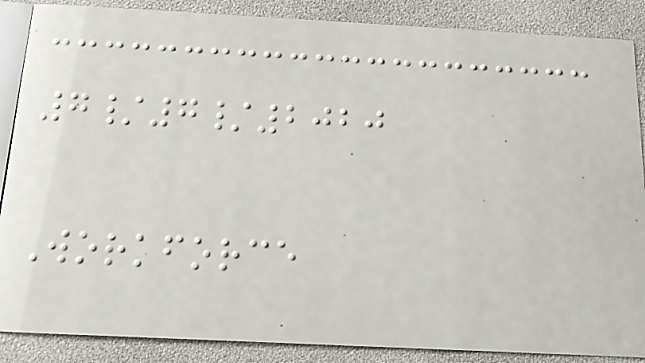7/7/2020
Workforce
